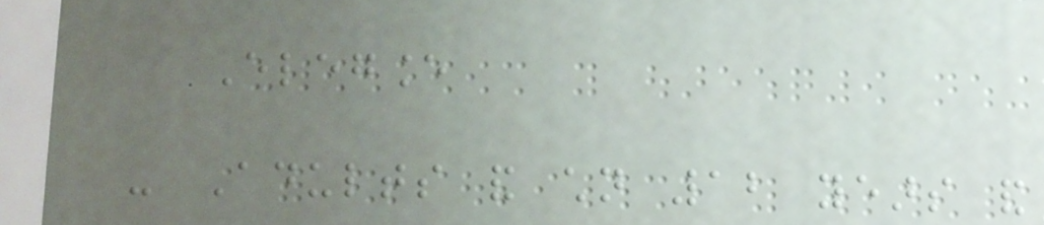Elegance
- Adults and children 12 years and
